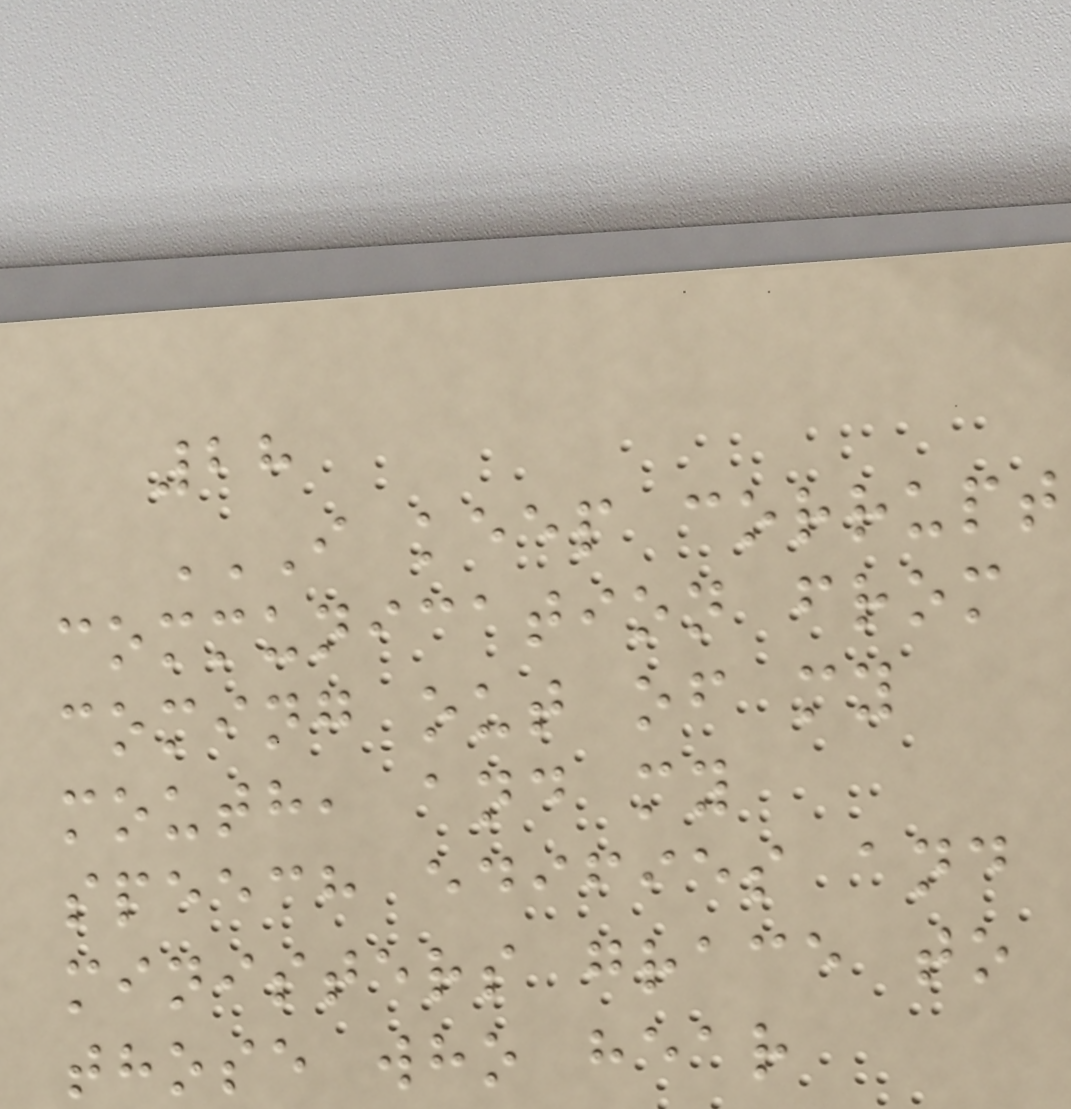28
I KEEP CORRUPT
COMMUNICATION FROM
COMING OUT OF MY
MOUTH, AND MY
SPEECH EDIFIES AND
MINISTERS GRACE TO
THOSE WHO HEAR
